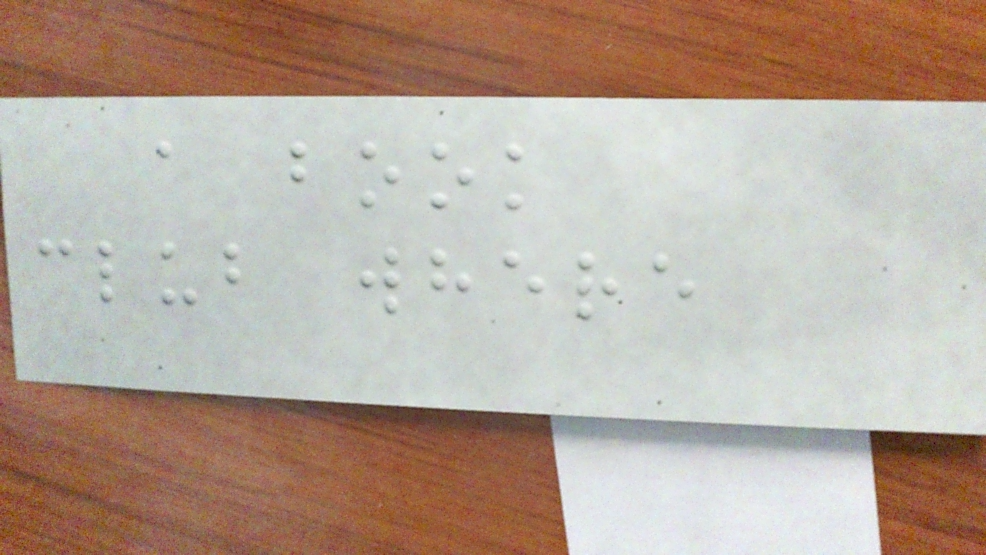a book
club where
